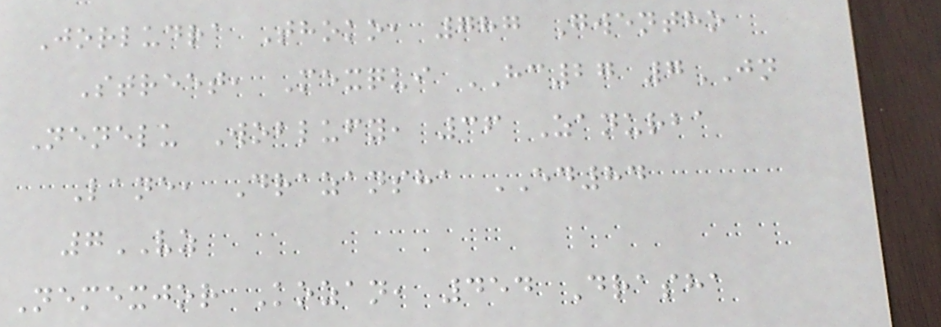Jorludra Thoko, 787 Gwentho
Street, Mexqui HC27 7JN
Nenelu Woblufy, 36 Zanurba
Lane, Drazansha ED84
7VZ
Nemexjor Kozan, 454 Drasha
